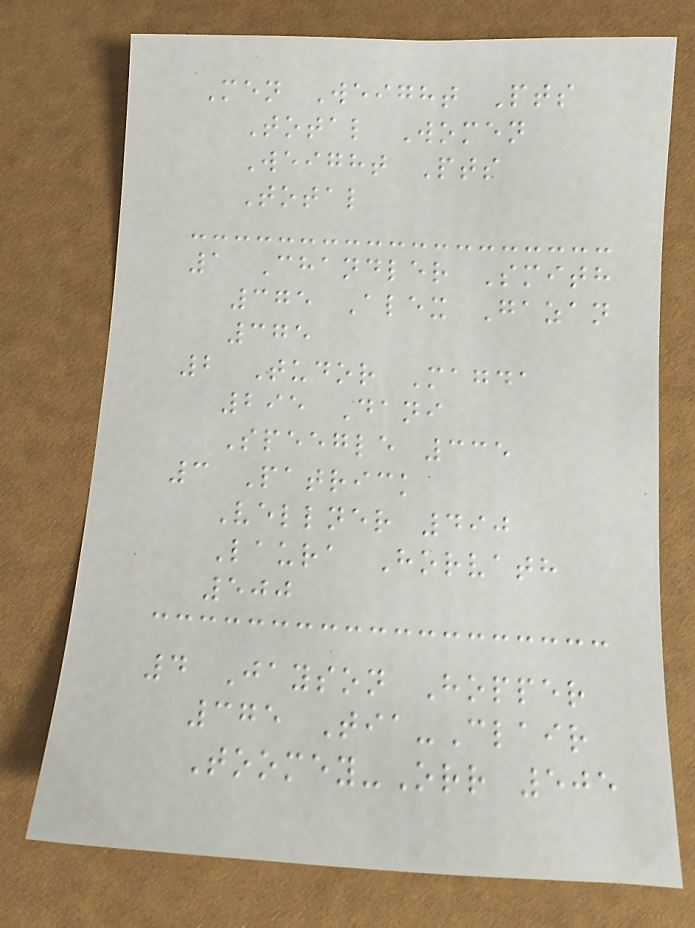Men Weight Pts
Total Women
Weight Pts
Total
1 Chandler Smith
375 Alex Gazan
375
2 Tudor Magda
295 Dani
Speegle 335
3 Patrick
Vellner 490
Laura Horvath
500
4 Jayson Hopper
375 Tia-Clair
Toomey-Orr 505
